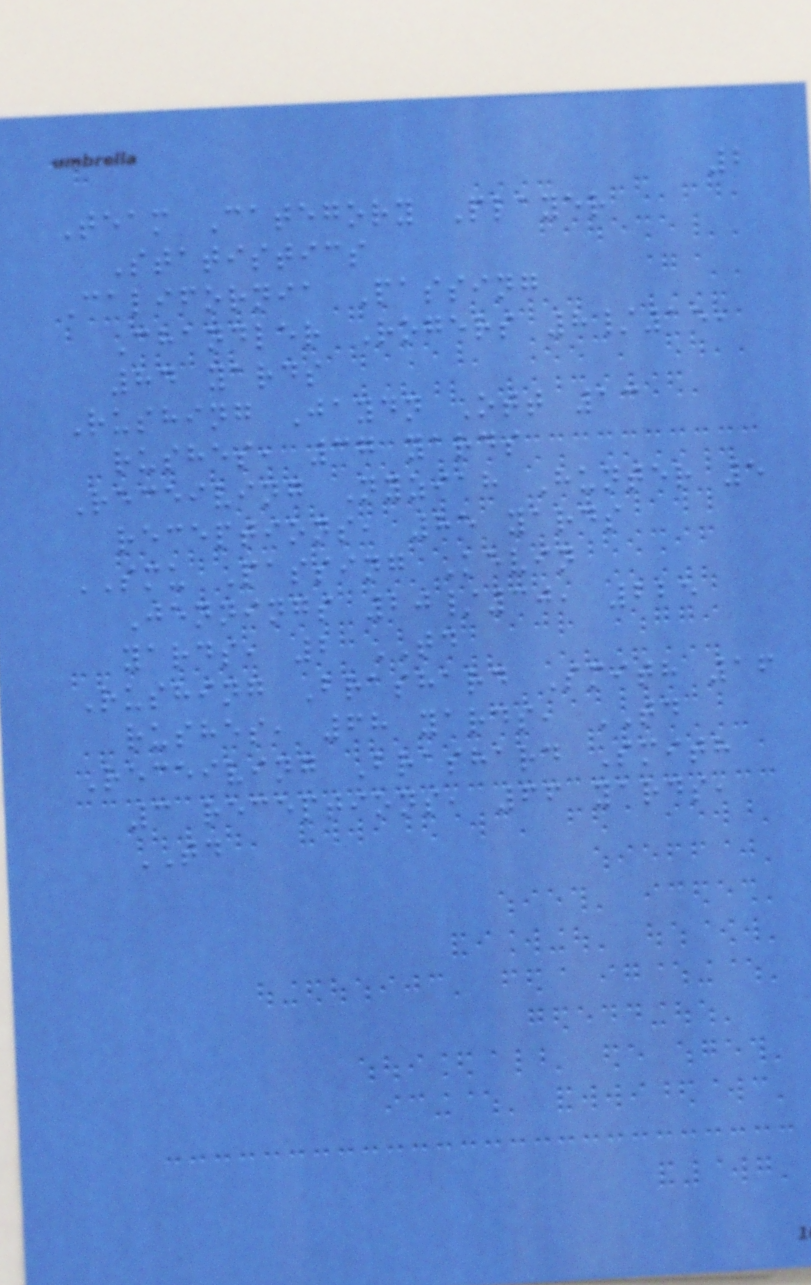2
Team Category Player
Statistics
California Passing
Chandler Rogers 8/15,
84 yards
Rushing Jaydn Ott 13
rushes, 37 yards
Receiving Nyziah Hunter 5
receptions, 85 yards
SMU Passing Kevin
Jennings 20/30, 225
yards, 2 TD
Rushing Brashard Smith 16
rushes, 68 yards, TD
Receiving Brashard Smith
3 receptions, 66 yards,
TD
